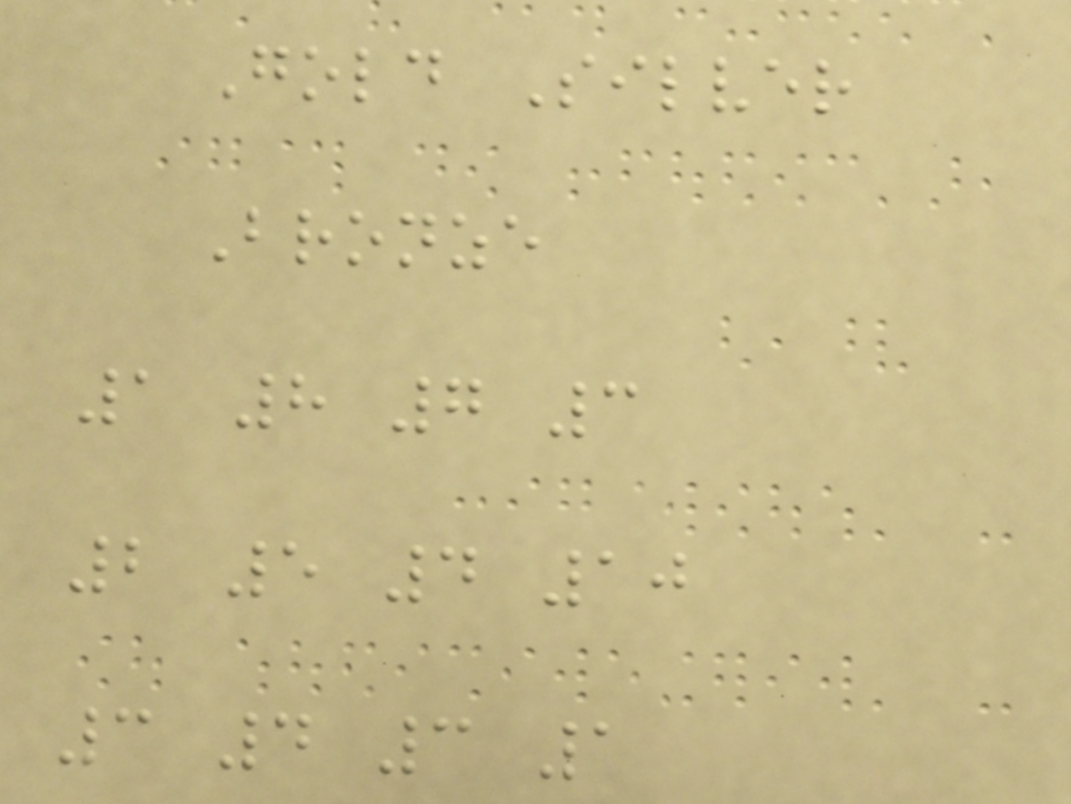Gold Silver
Bronze
1 8 7 3
2 5 4 10
3 4 3 1
